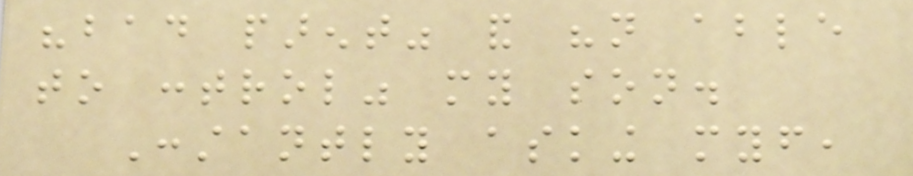"bad parent" and "not able
to control" my son.
Constantly asking myself,
